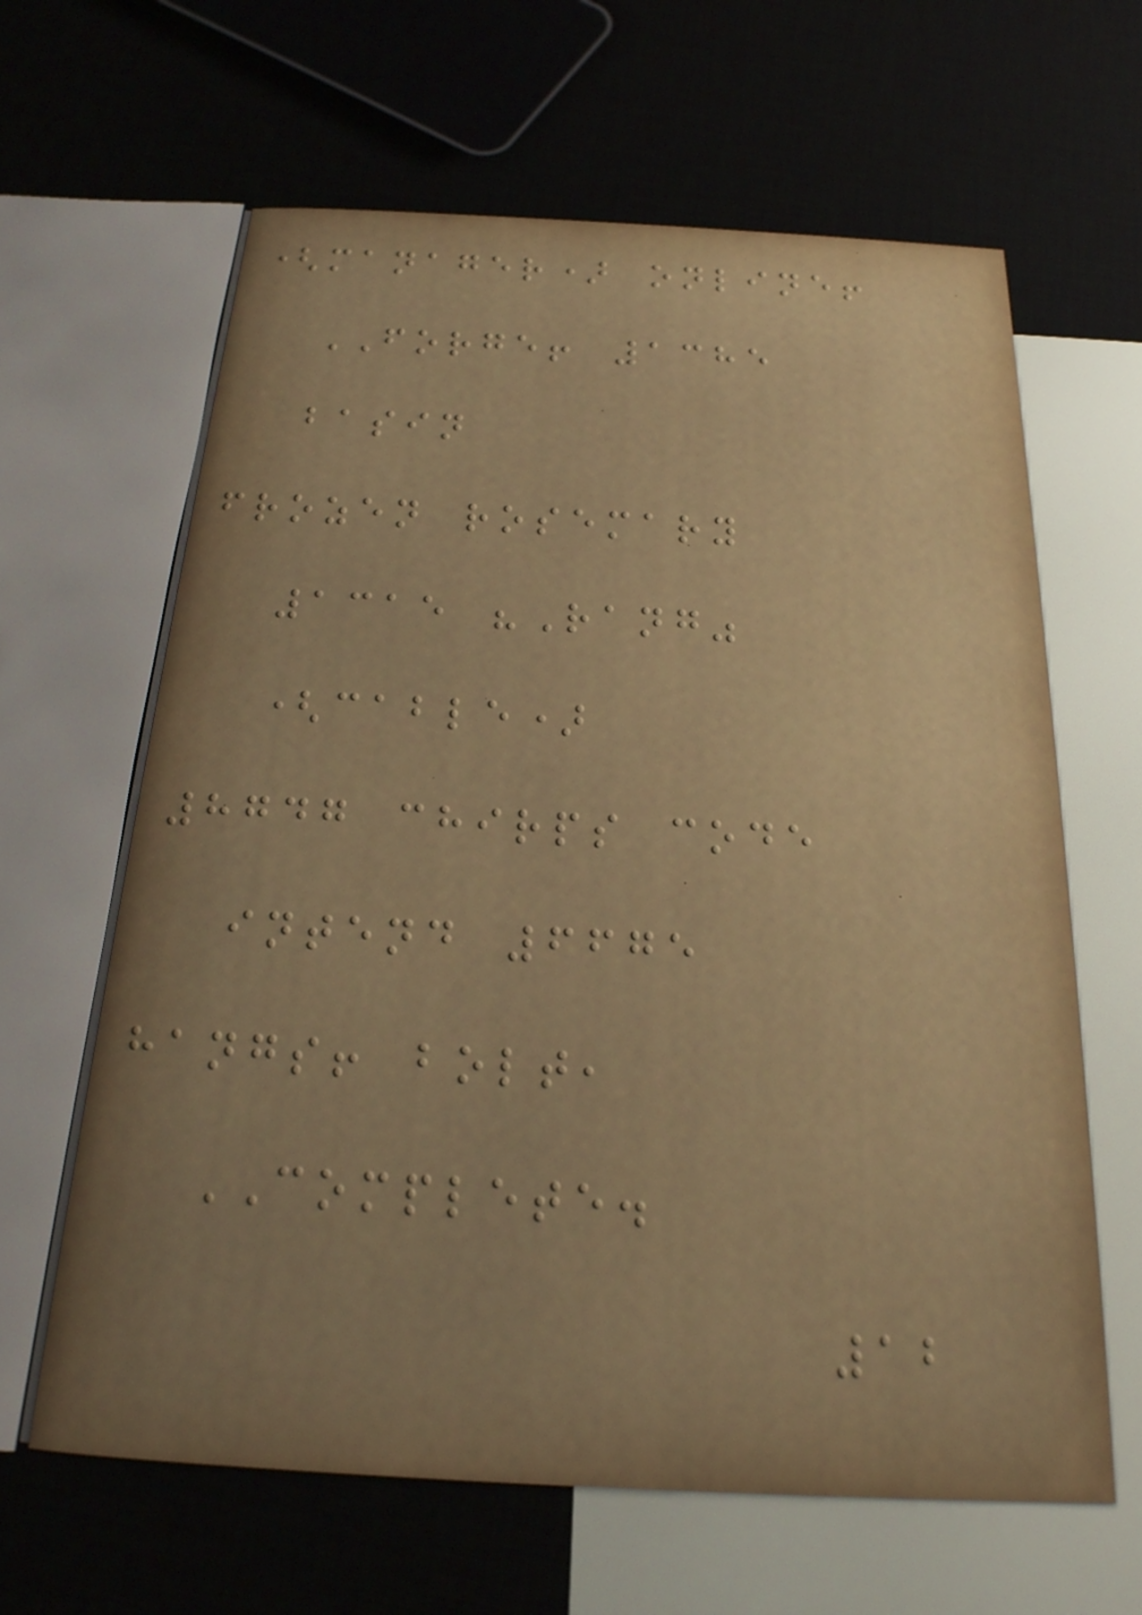(manager) online!
FORGE! 1385
basin
frozen rosemary
1315 "Rang"
(cable)
8747 chirps code
intend 6675
hangs! bolt,
COMPLETE.
12
